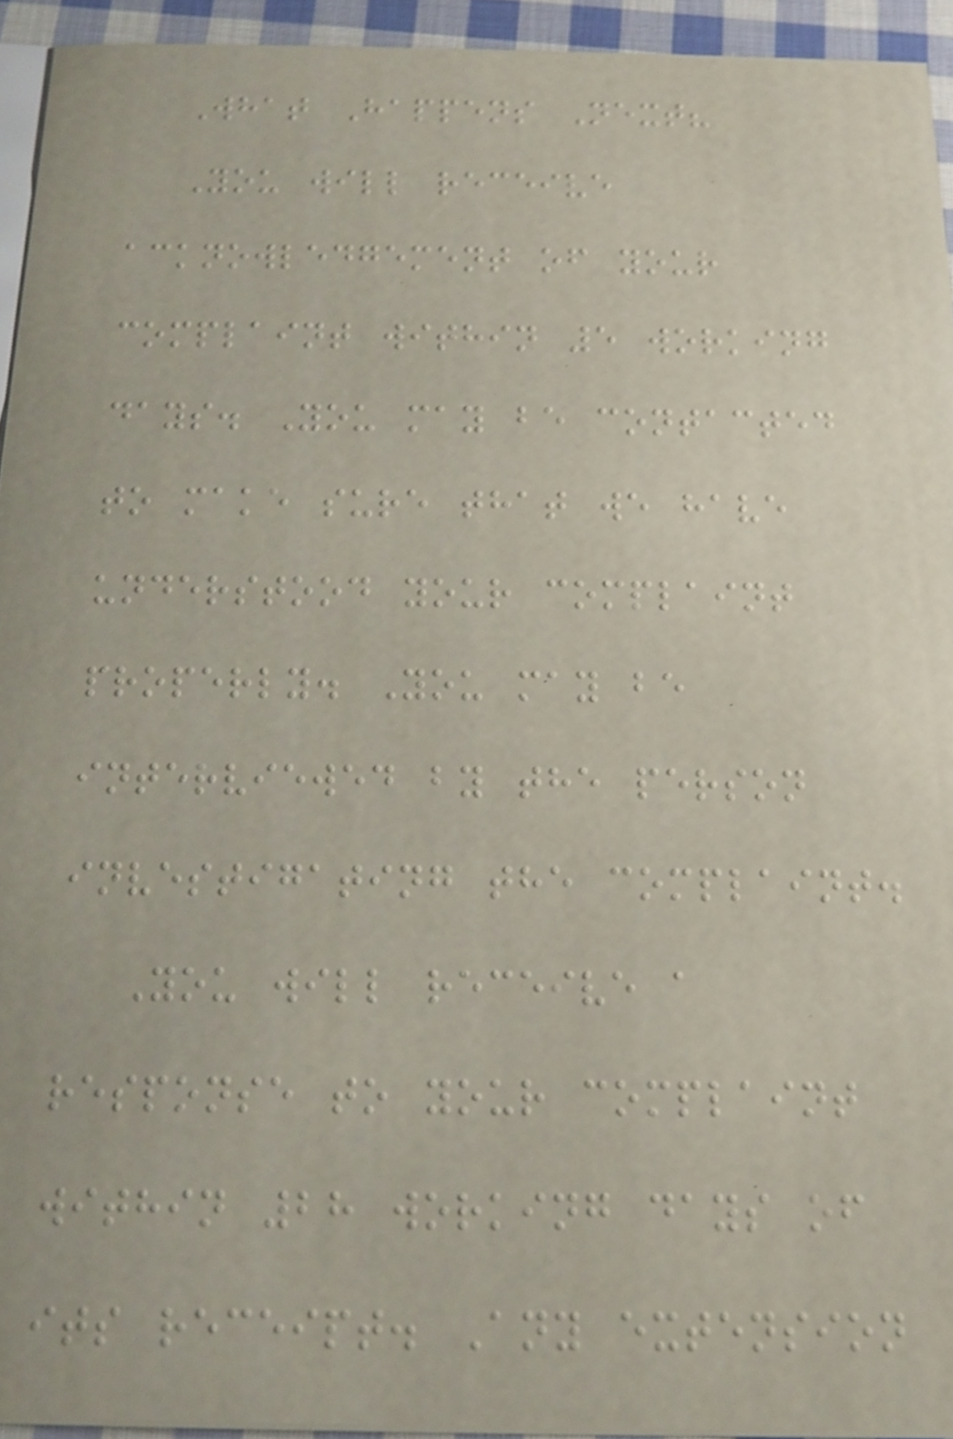What Happens Next?
You will receive
acknowledgement of your
complaint within 5 working
days. You may be contacted
to make sure that we have
understood your complaint
properly. You may be
interviewed by the person
investigating the complaint.
You will receive a
response to your complaint
within 28 working days of
its receipt. Any extension
